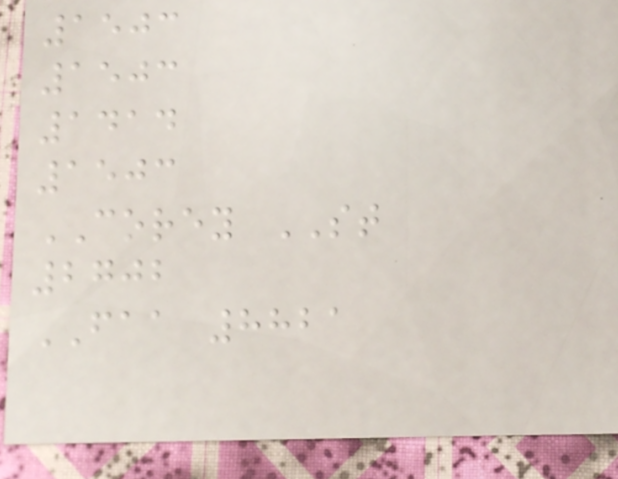1503
1503
1414
1503
COREY ST
2702
FAA 8821
